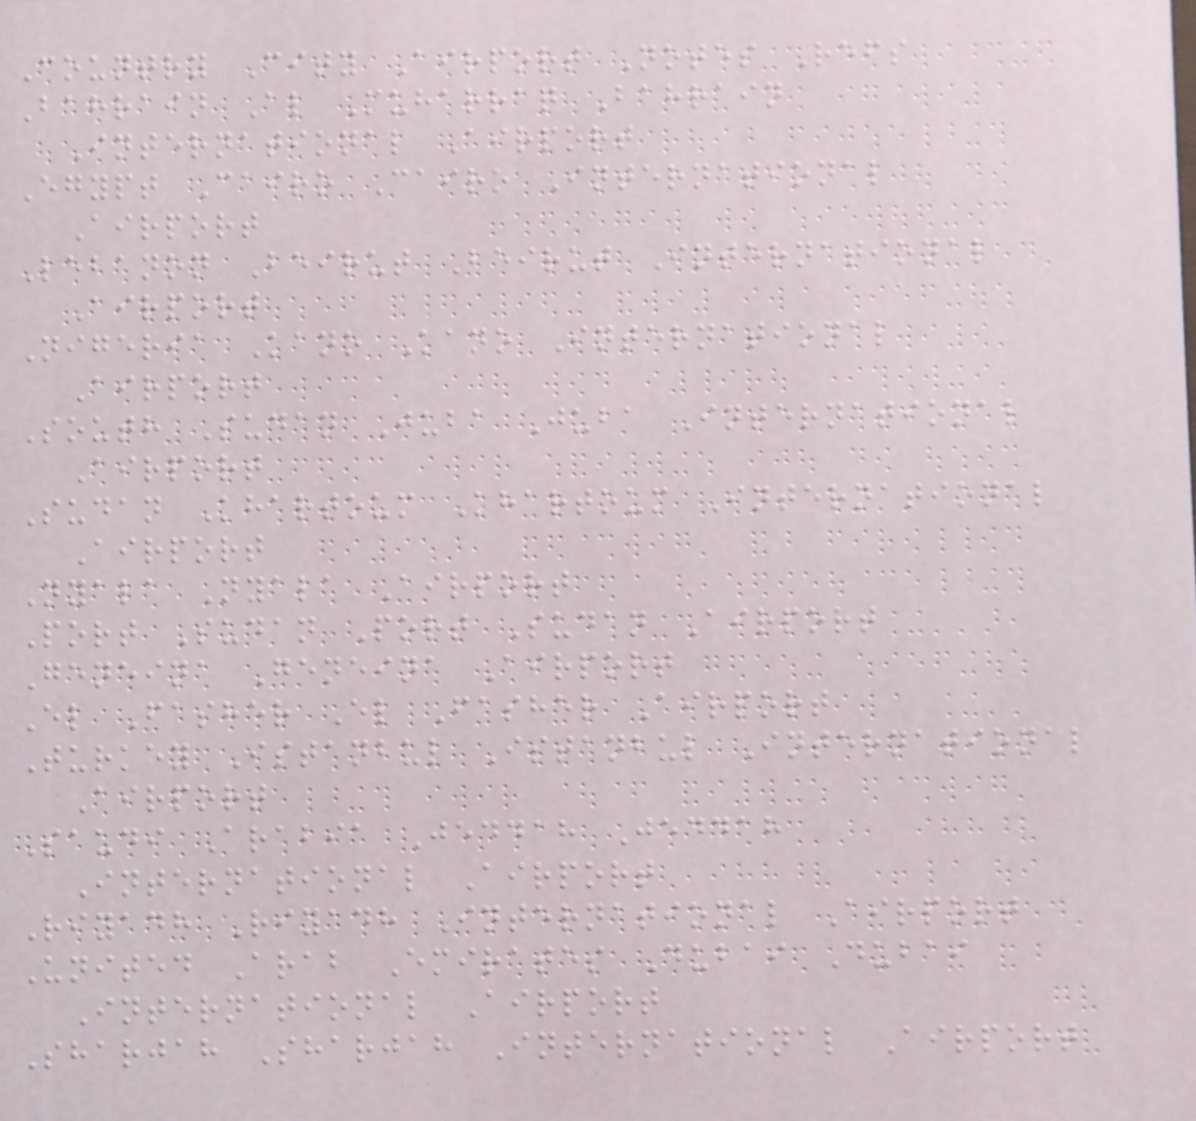Country City Airport Notes Refs
Bahrain Al Muharraq Bahrain
International Airport
Egypt Cairo Cairo International
Airport
Lebanon Beirut Beirut International
Airport
Nigeria Kano Kano International
Airport
South Sudan Juba Juba International
Airport
Sudan Khartoum Khartoum International
Airport
Nyala Nyala Airport
Port Sudan Port Sudan Airport
Geneina Geneina Airport
El Fasher El Fasher Airport
Turkey Istanbul Istanbul International
Airport
Saudi Arabia Jeddah Jeddah
International Airport
Riyadh Riyadh International Airport
United Arab Emirates Dubai Dubai
International Airport
Sharjah Sharjah International Airport
